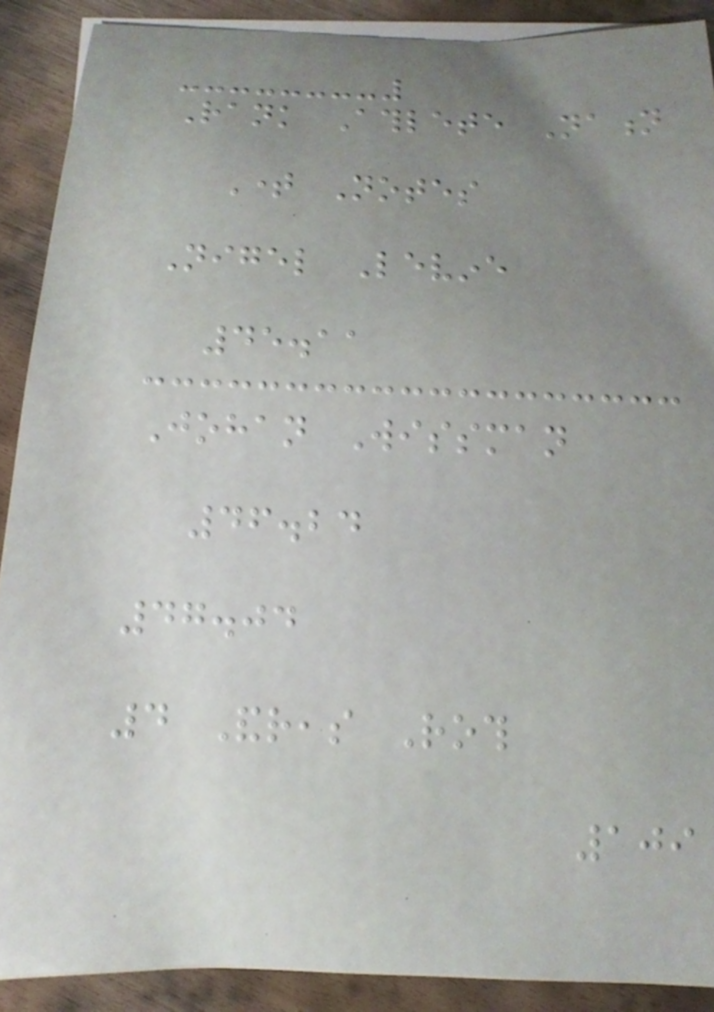Rank Athlete Nation
Time Notes
Nigel Levine
45.11
Johan Wissman
46.24
47.04
4 Andreas Roth
109
